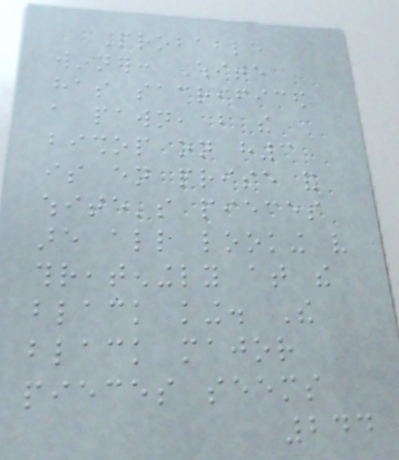Probable
winner: White
has sacrificed
a pawn, but the
bishop on h3
is en prise and
white's pieces
are all looking very
threateningly at the
black king. The
black major
pieces seems
244
